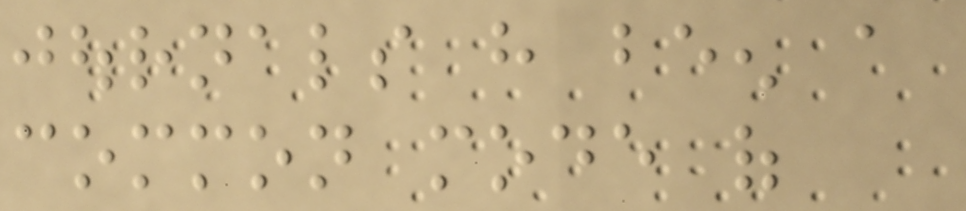journals have been a
common mode of
